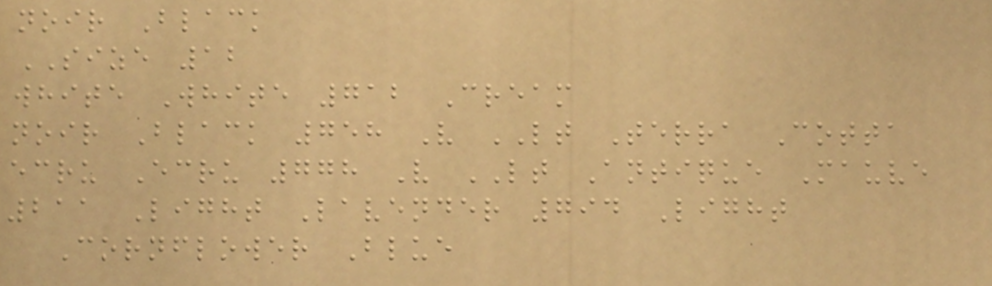noir Black
SIZE 12
white White 712 Cream
noir Black 758 V LT Terra Cotta
ecru Ecru 778 V LT Antique Mauve
211 Light Lavender 794 Light
Cornflower Blue
